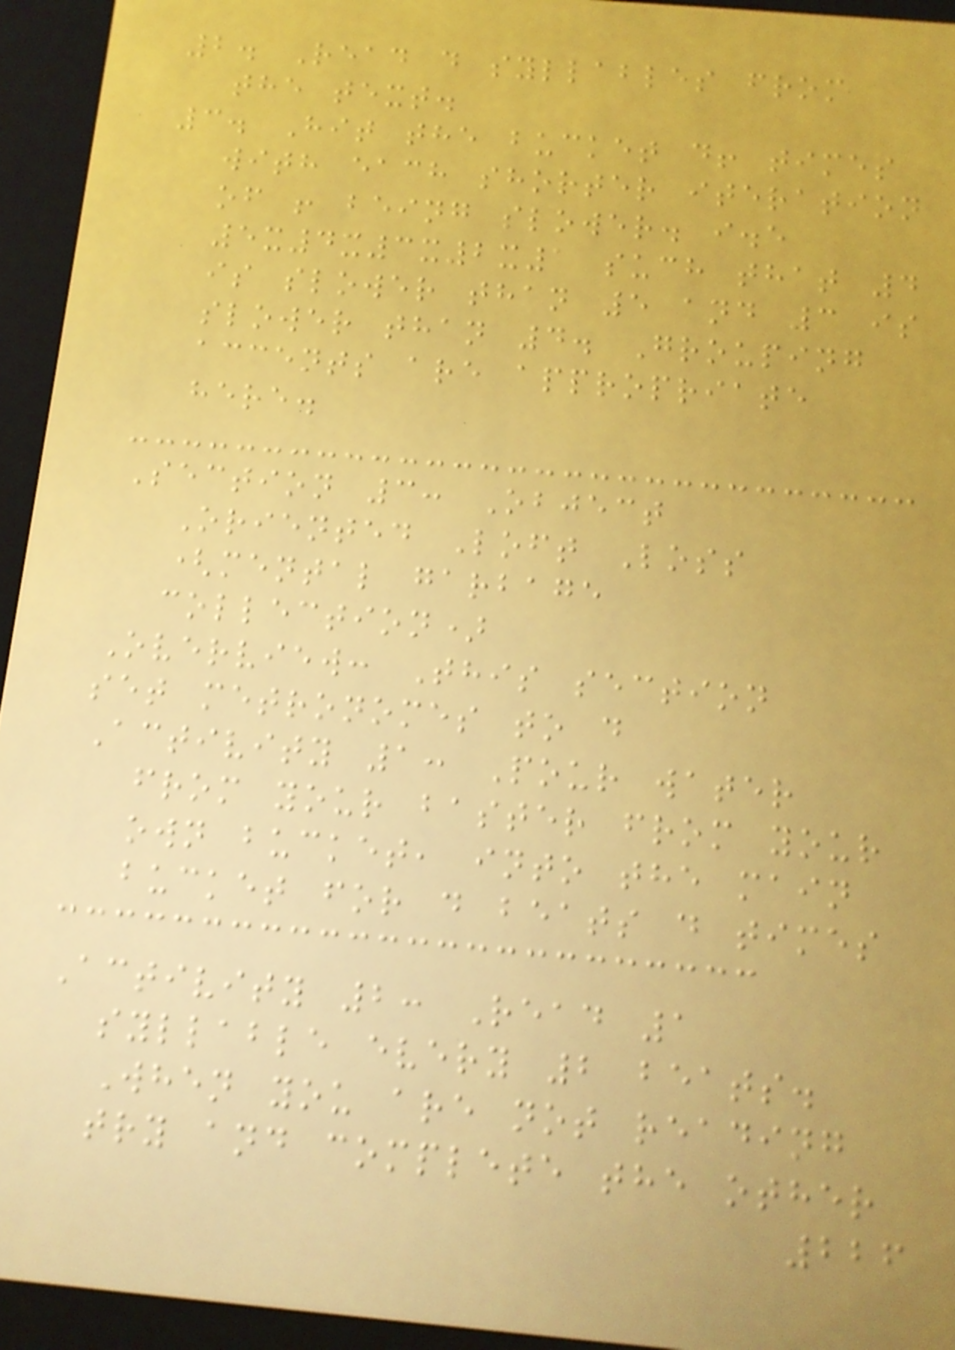2. Read d syllables from
the text.
3. Hit the bucket d! times
with each shorter iteration
of ! being slower. i.e
5x4x3x2x1 such that 4
is slower than 5 and 3 is
slower than 4. Grouping
accents are appropriate
here.
Section 3: Object
Oriented Loft Loss
(mental garbage
collection)
Overview: This section
set metronomes to d
Activity 1: Pour water
from your baster from your
own bucket, into the main
bucket for d beats d times
Activity 2: Read 1
syllable every 2 beats.
When you are not reading
try and complete the other
226
